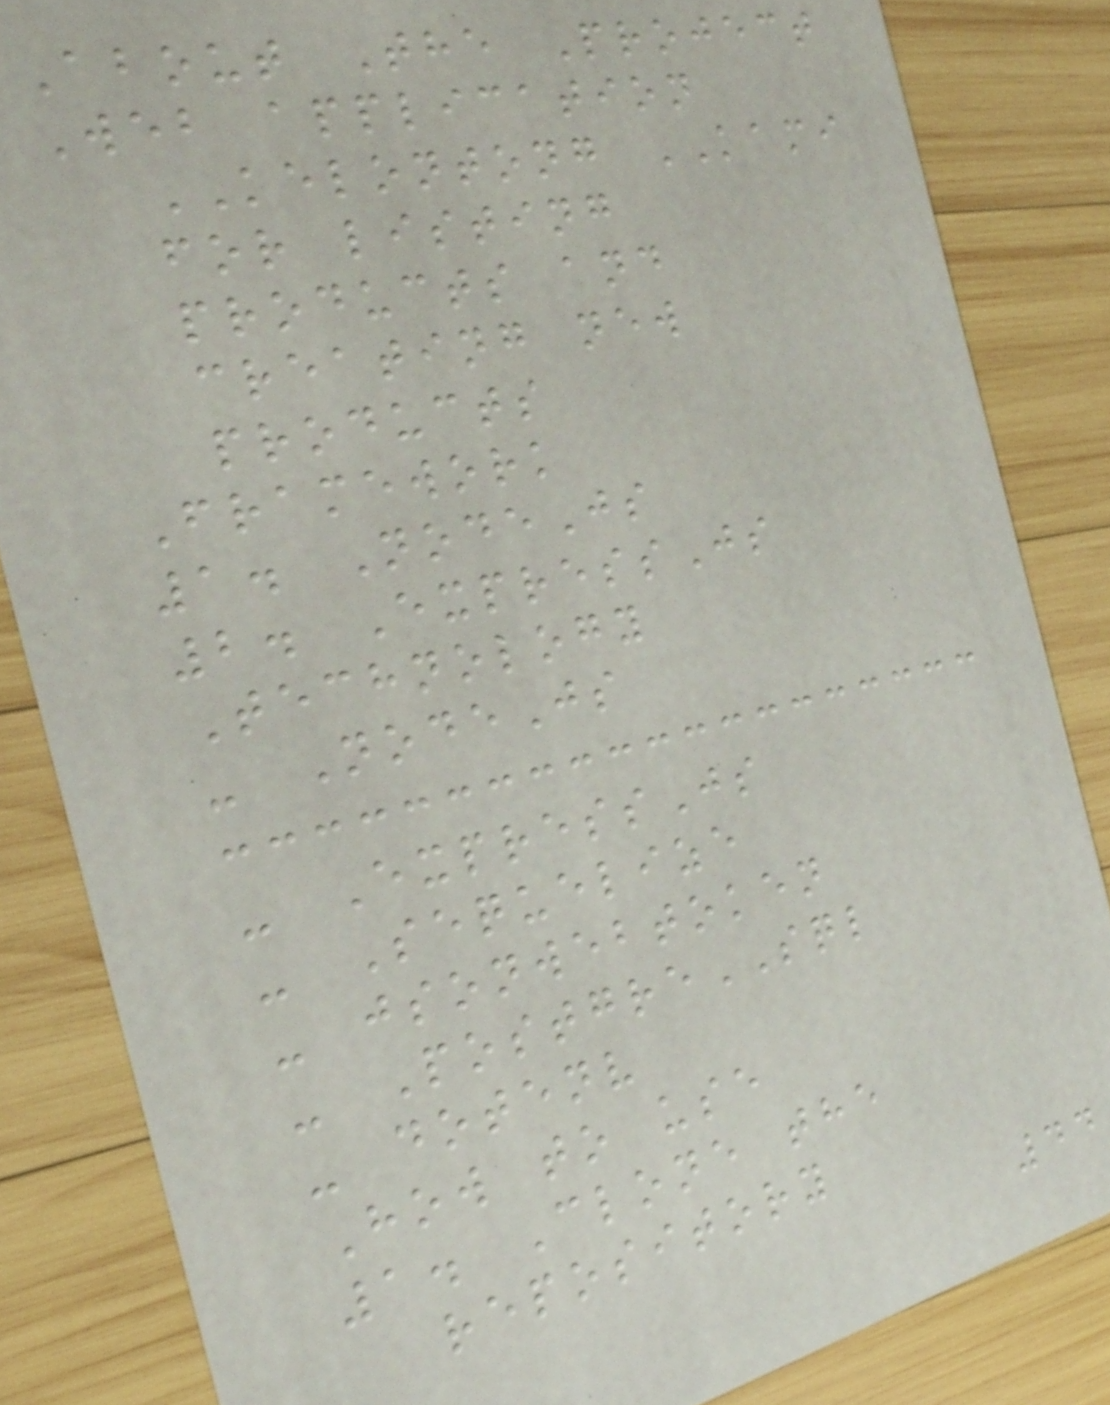About The Project
Web application
KELONTONG KAMI
for listing
products and
creating new
products
Framework
1. NodeJs
2. ExpressJs
Technology
- NodeJs
- ExpressJs
- Sequelize
- jsonwebtoken
- PostgreSQL
- dotenv
How to use
1. Clone the
repository
44
